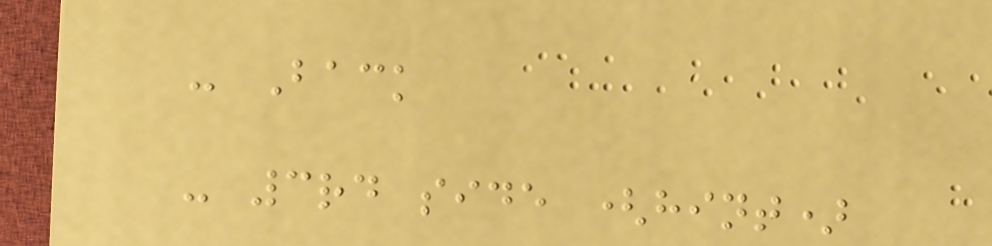- Back
- 3rd side (hint)
